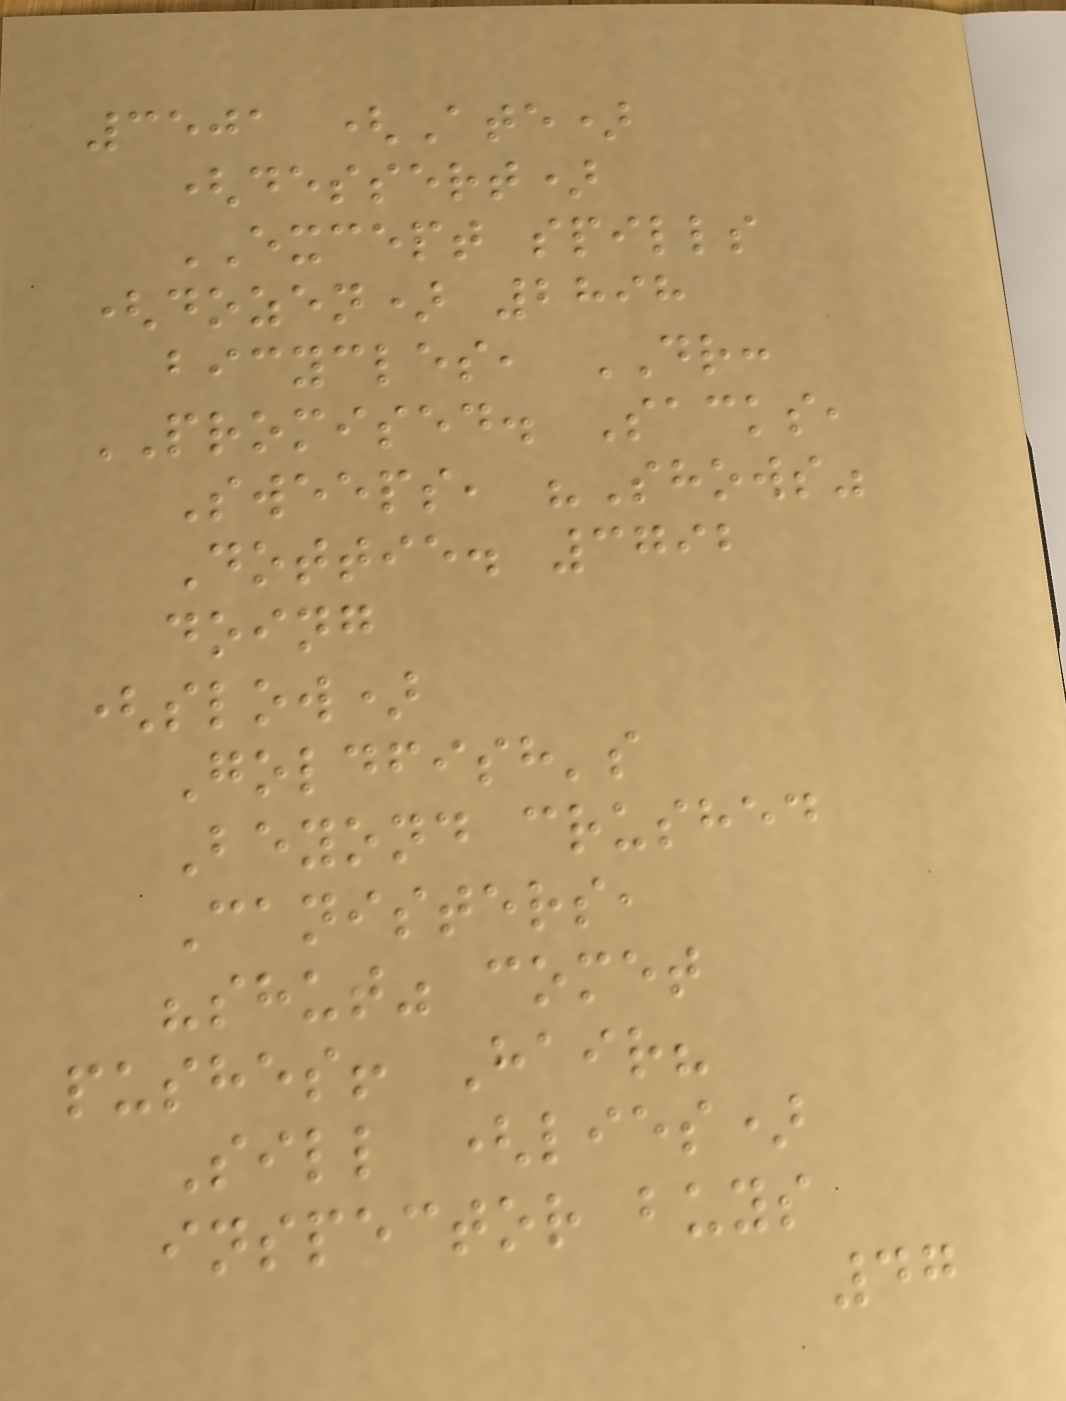3501 (Ate)
(dessert)
EXCEPT spills
(dozen) 2898
bicycles, DR:
PROMISED. Sacks,
Sweeps, "Shows"
Dottie. 3792
doing
(slow)
Goldfish's
Beyond crushed
Canisters,
"shut" comet
pushes! Hair?
Sill (lies)
inspector buys
47
